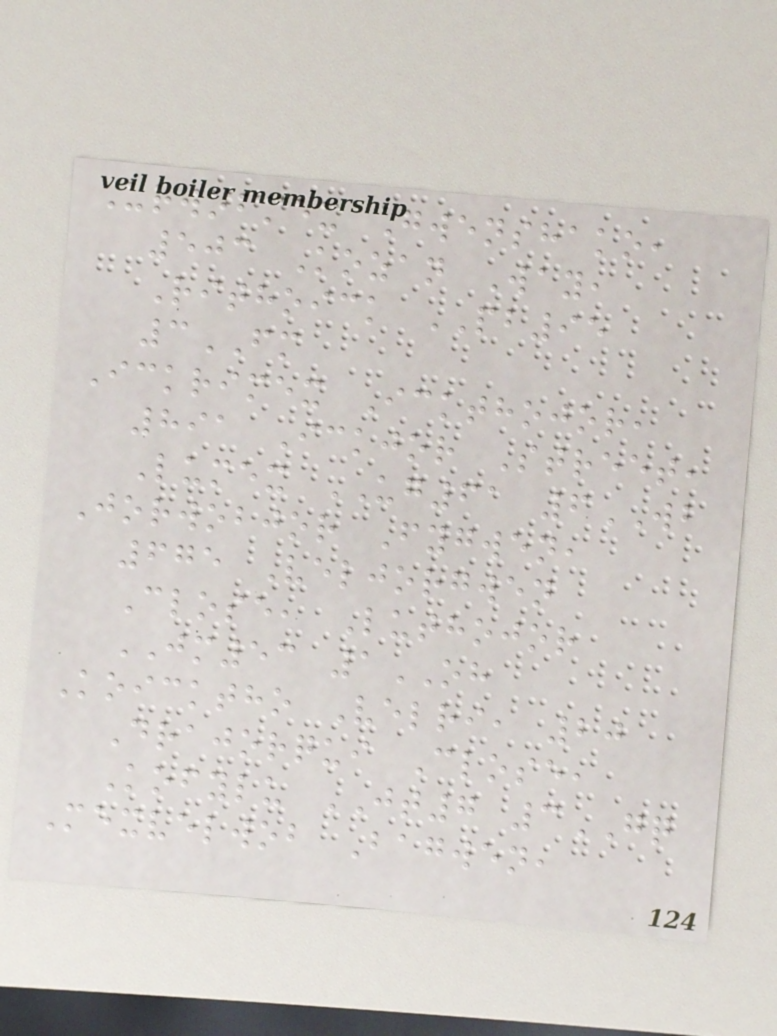Urwobmex Gwenshako,
503 Kozan Way,
Rithoick PB95
3FM
Ickrimex Ickthojor,
891 Ickjor Street,
Lumex UG61 6WB
Jorwobjor Fygwen,
675 Veljorgwen
Close, Luthojor
JM53 1OH
Koicktho Velri, 20
Drajorqui Close,
Kofylu JT7 3GQ
Mexvelwob Bagwen,
